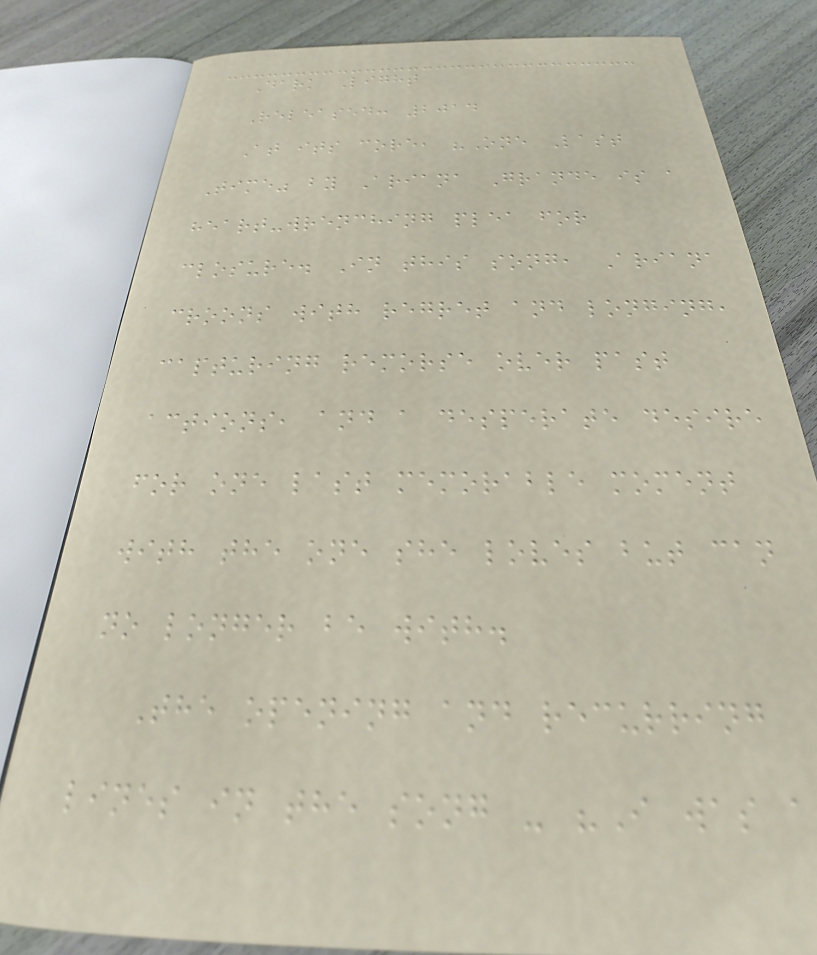Dark Light
Released: 2014
At its core, "One Last
Time" by Ariana Grande is a
heart-wrenching plea for
closure. In this song, Ariana
croons with regret and longing,
capturing remorse over past
actions, and a desperate desire
for one last memorable moment
with the one she loves but can
no longer be with.
The opening and recurring
lines in the song - "I was a
